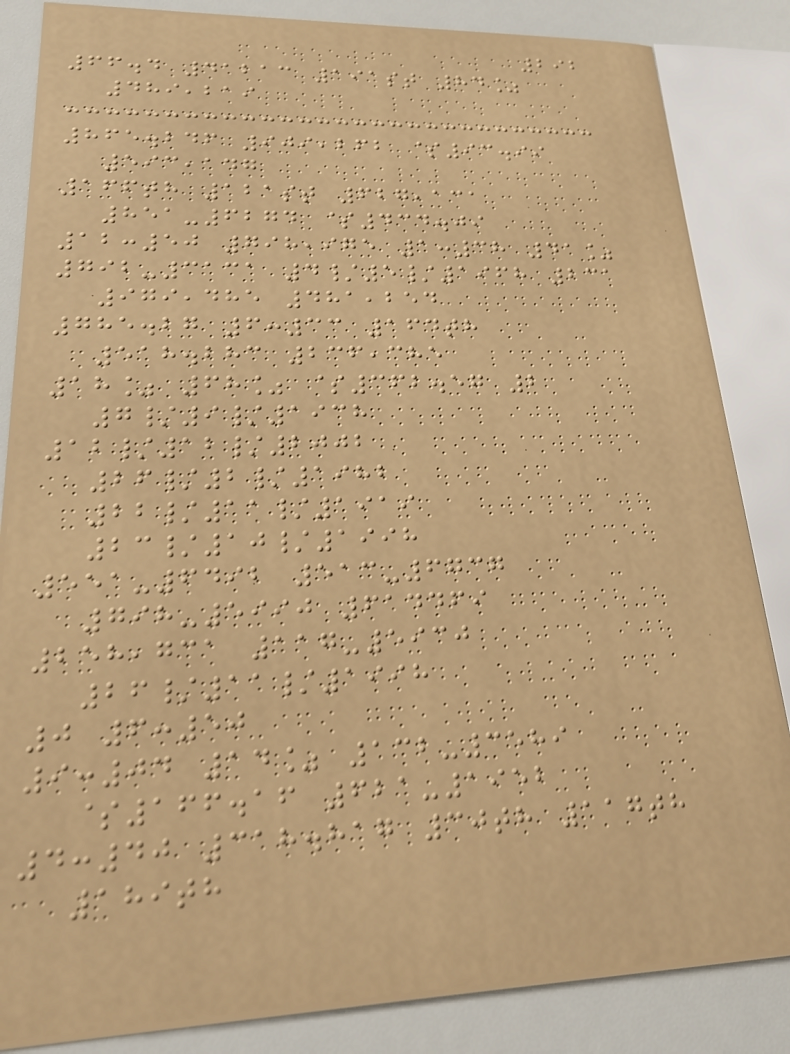292
66.4 41213 191st 84%
489,219
865.246 909,262 $93.99
593,147
166th 121st 627,131
851-6274 $434.09
12:50 798,975 1:38 41%
792-3131 4/5/1968 231
979,485 481,254
785.27 6:33 164th
518.283 236,385
18% 68% $362.57 2
7/9/1938
12/12/2002
26/2/1982
22/11/1919
23/10/1998
551-6492 513-6737
798-5990 614469
258,731 117-5930
26/11/1998
0 6:50
9:04 14% 132-3589
$166.16 621-1952
4:40 318.817 30th 117th
189th
